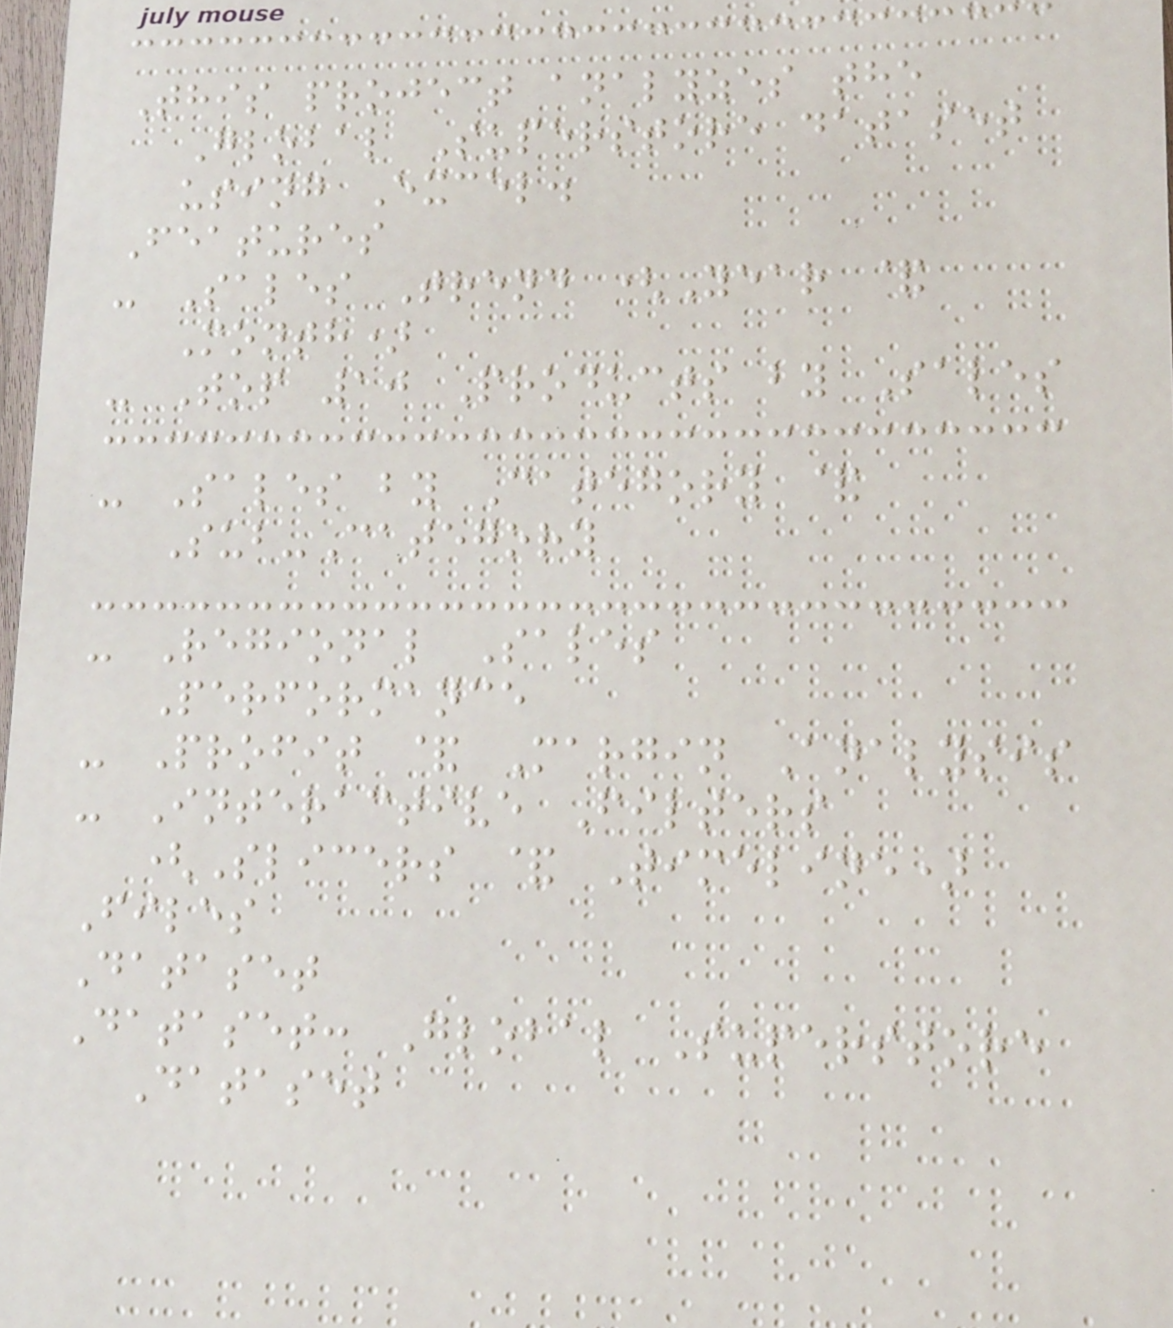This project analyzes the
Global Superstore dataset
using Excel.
Features
- Sales Trend (Year &
Month)
- Top 10 Products by Sales
- Sales by Category &
Sub-Category
- Regional Sales
Performance
- Profit & Margin Analysis
- Interactive Filters
(Slicers & Timeline)
Files
Dataset
Dataset: Global Superstore
Dataset
